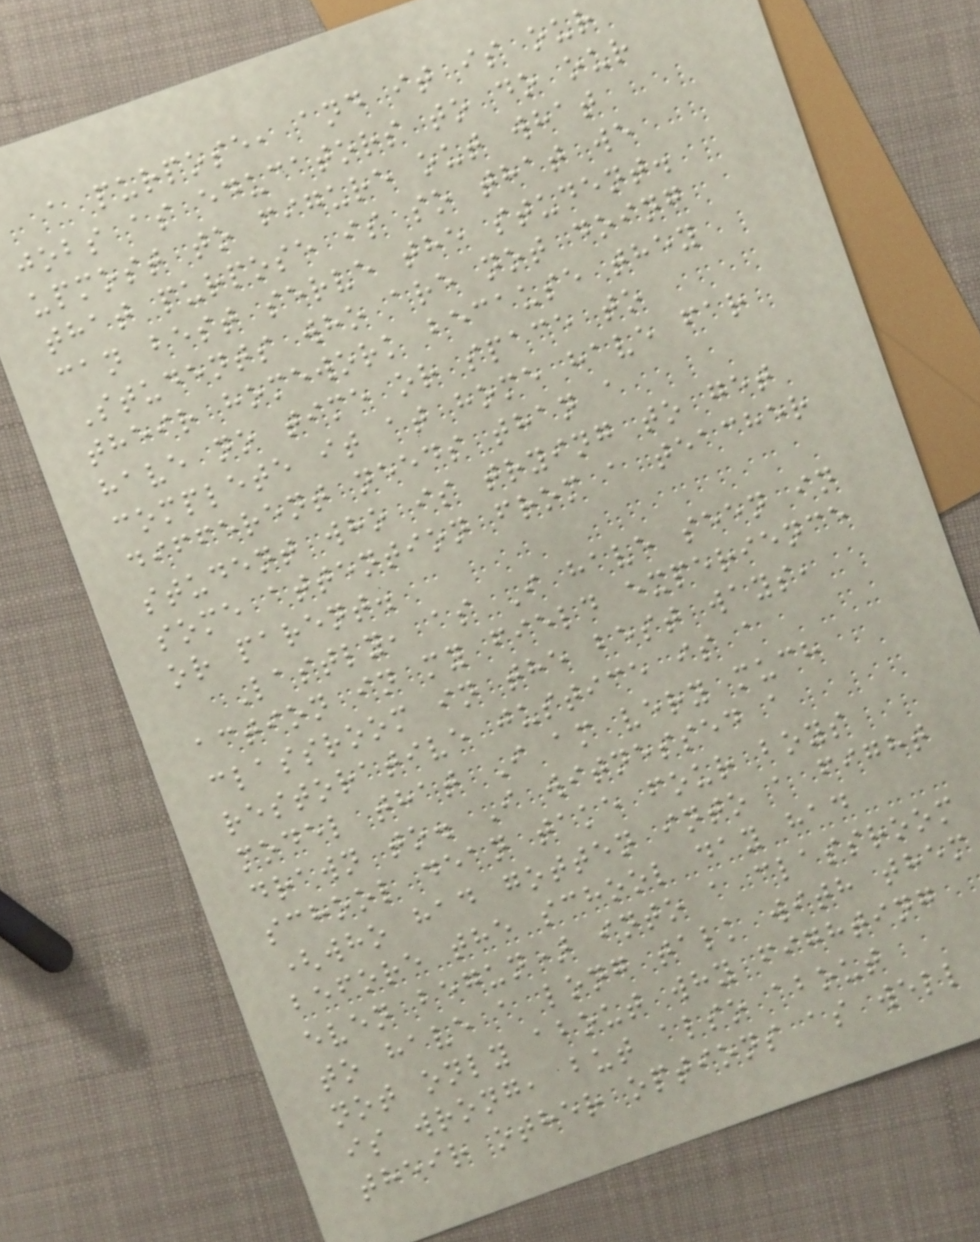a purpose, and it is our
jobs as educators to do our
upmost to figure out what
that purpose is so that we
can best serve the student.
Students who are not doing
their homework because they
have no time or space to
complete it at home have far
different needs than a
student who is trying to get
some attention from a teacher
or parent.
Lastly, as I have seen in
action in my field experience
classroom in the best ways,
restorative justice is a
model that I am very much
drawn to. I witnessed a
school dean take four boys
(who had gotten into a fight
before the school day had
even begun) into a classroom
to have a long talk with them
not only about why fighting
is wrong, but also about
their other options as well
